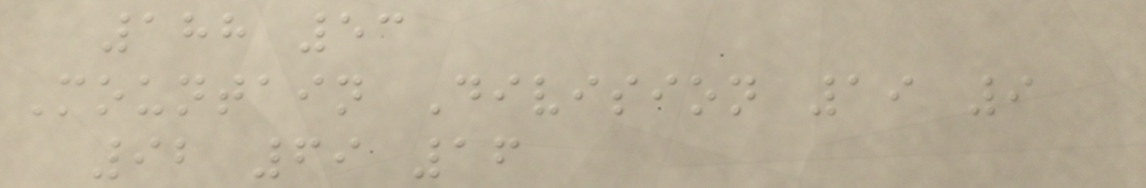188 53
Mountain Division 19 9
92 69 16
